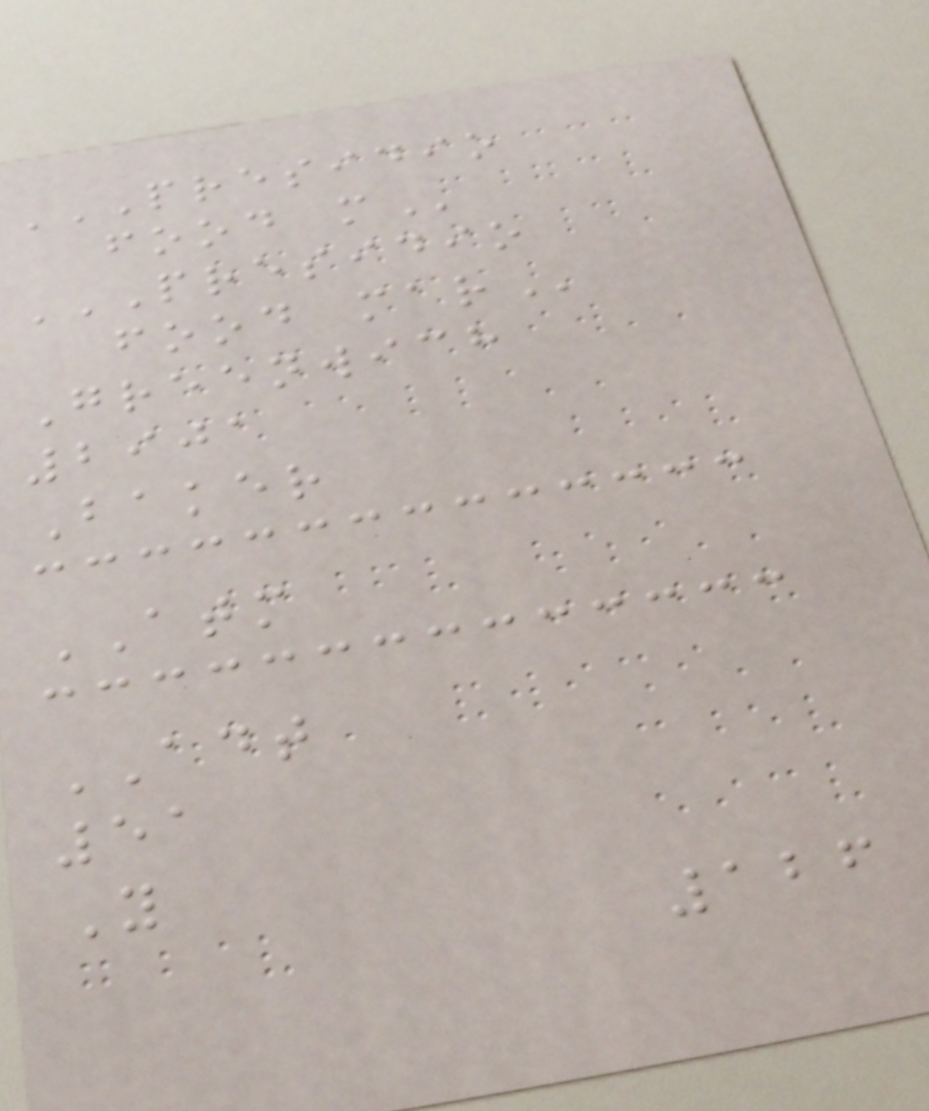PRESIDIO
FOOD M
PRESIDIO
FOOD MAR
Greenwich
2901
Baker
ATM
ADT
51
Y
126
